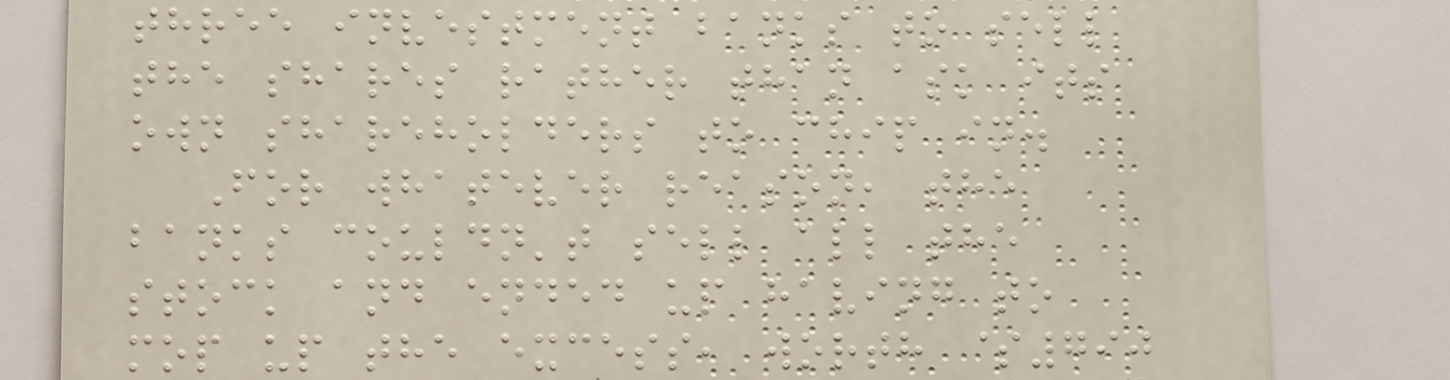three investment banks to sell
the shares rather than ask its
own shareholders to chip in.
For whatever reason, the
banks couldn't sell all the
stock and ended up having to
mop up the excess, worth $790
